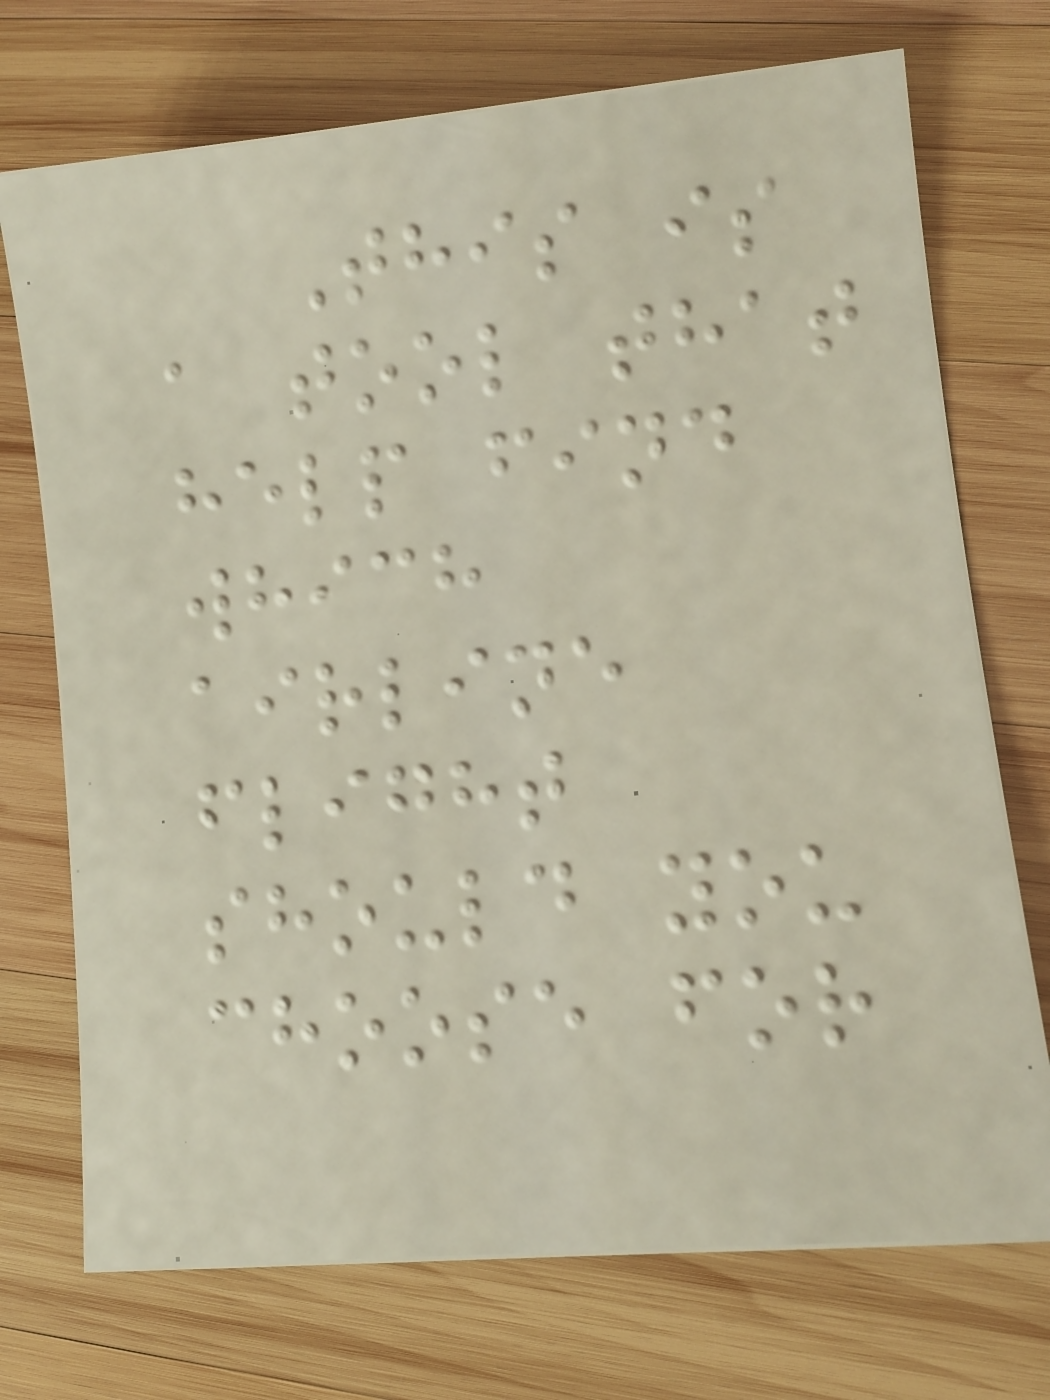This is
a tool that
help find
which
airline
flight
should you
choose for
